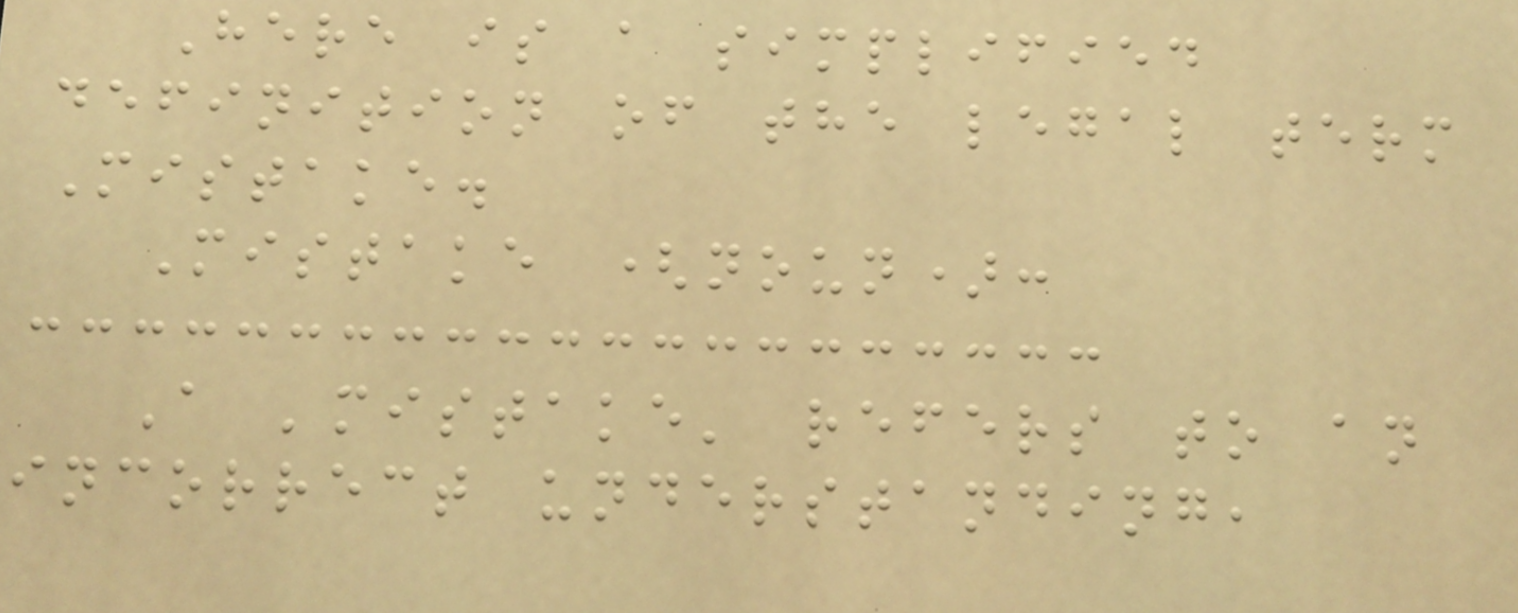Here is a simplified
definition of the legal term
Mistake.
Mistake (noun):
A 'mistake' refers to an
incorrect understanding,
